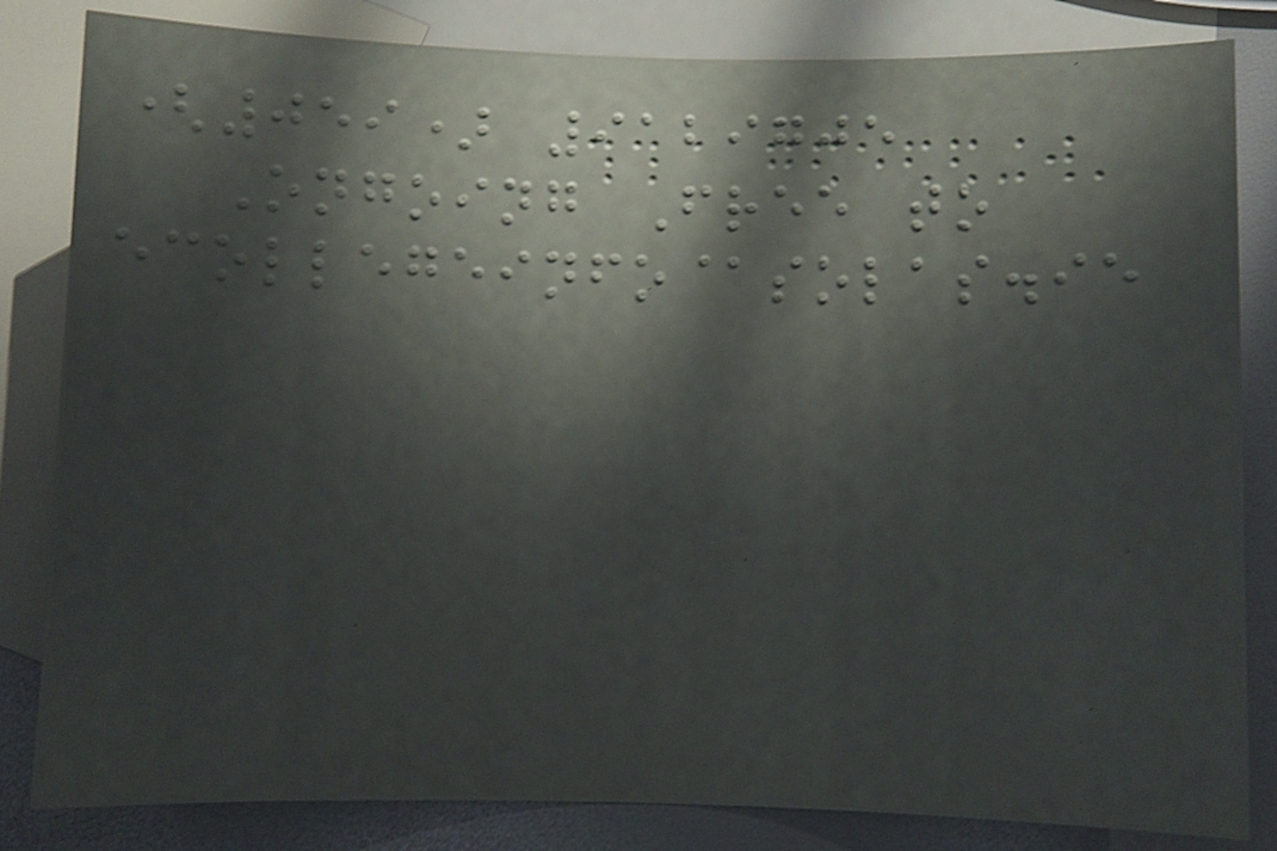(059) 9129705
Ongoing Free to
ecollegeinfo@solas.ie
